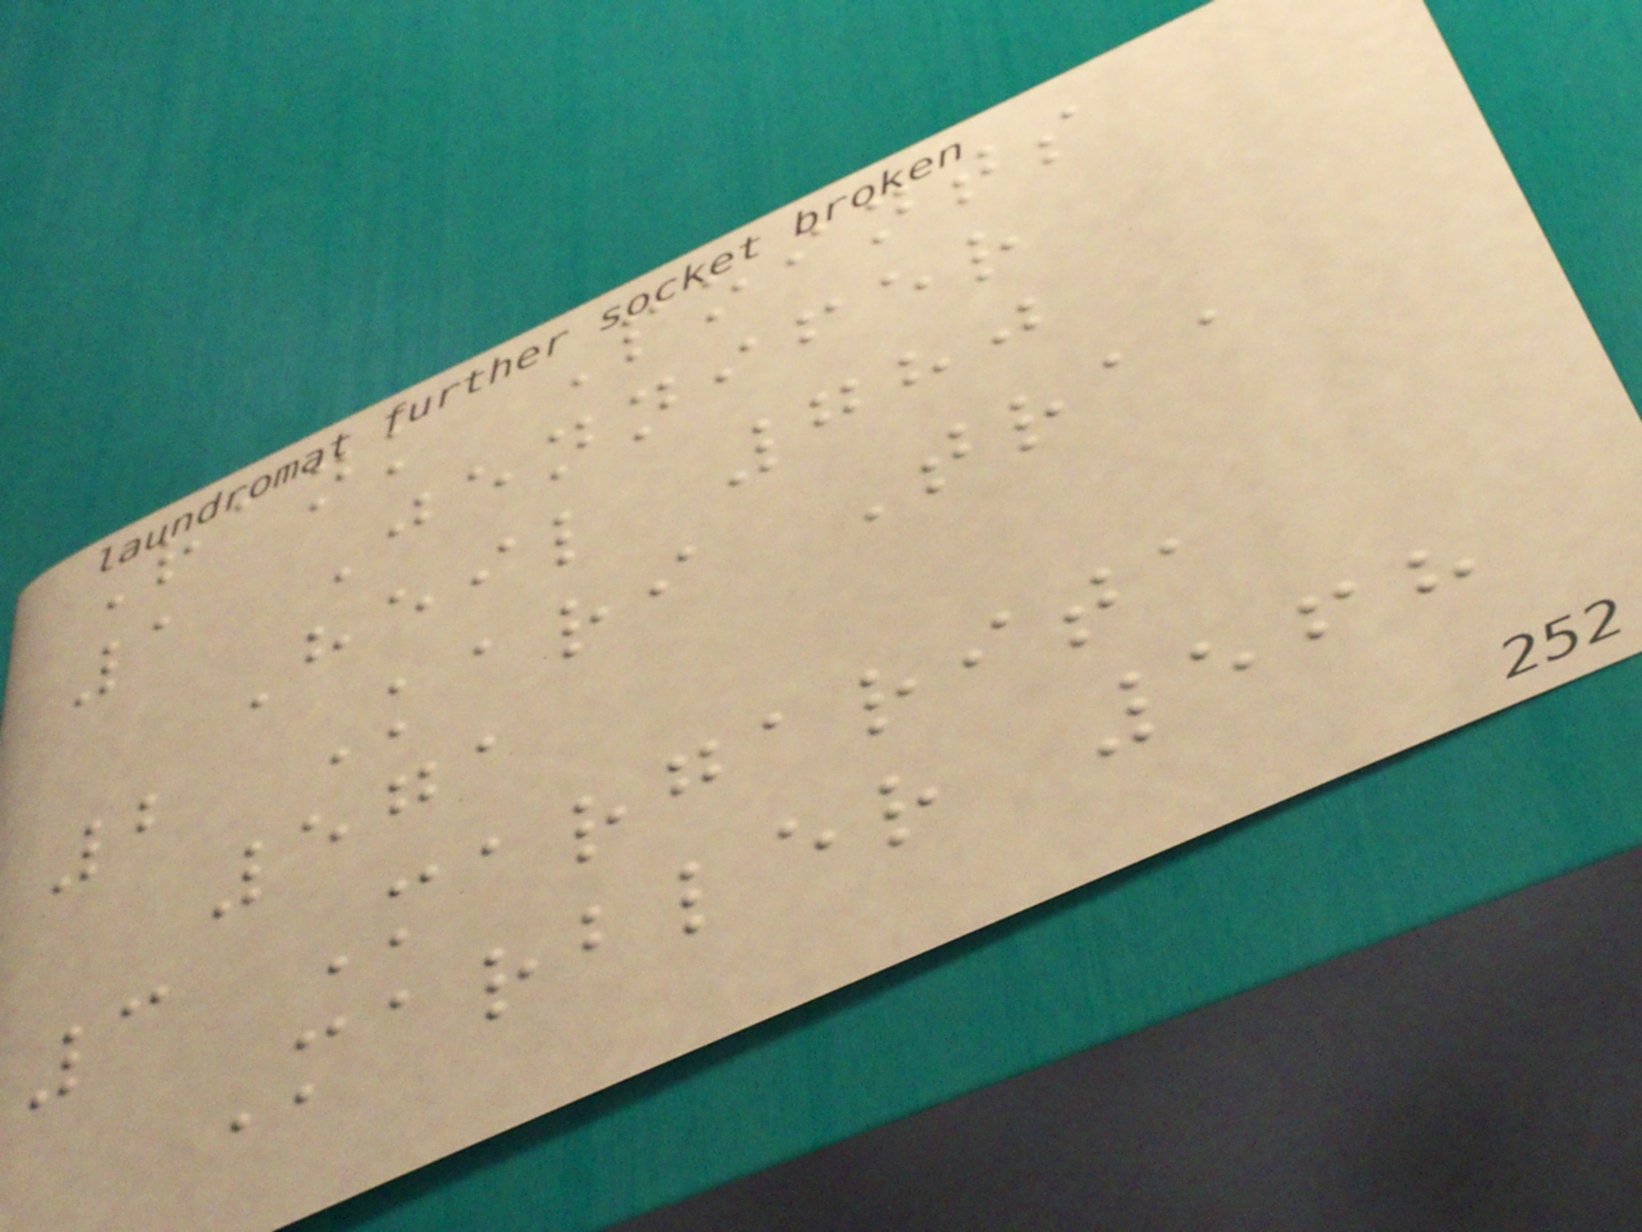Rank Points
1 Jennifer
Heil 780
2 Kari Traa
571
3 Margarita
Marbler 568
